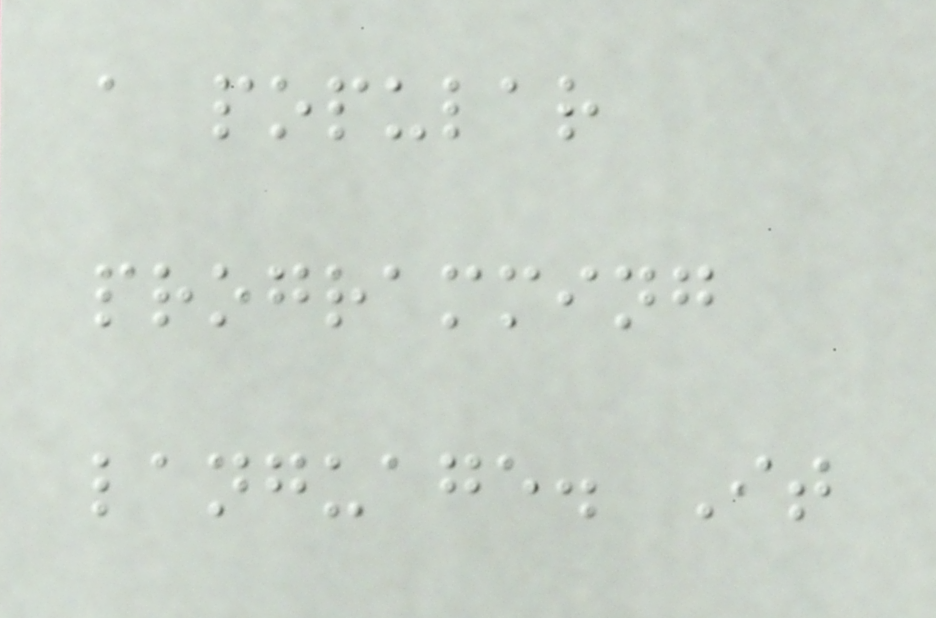a popular
programming
language. It
